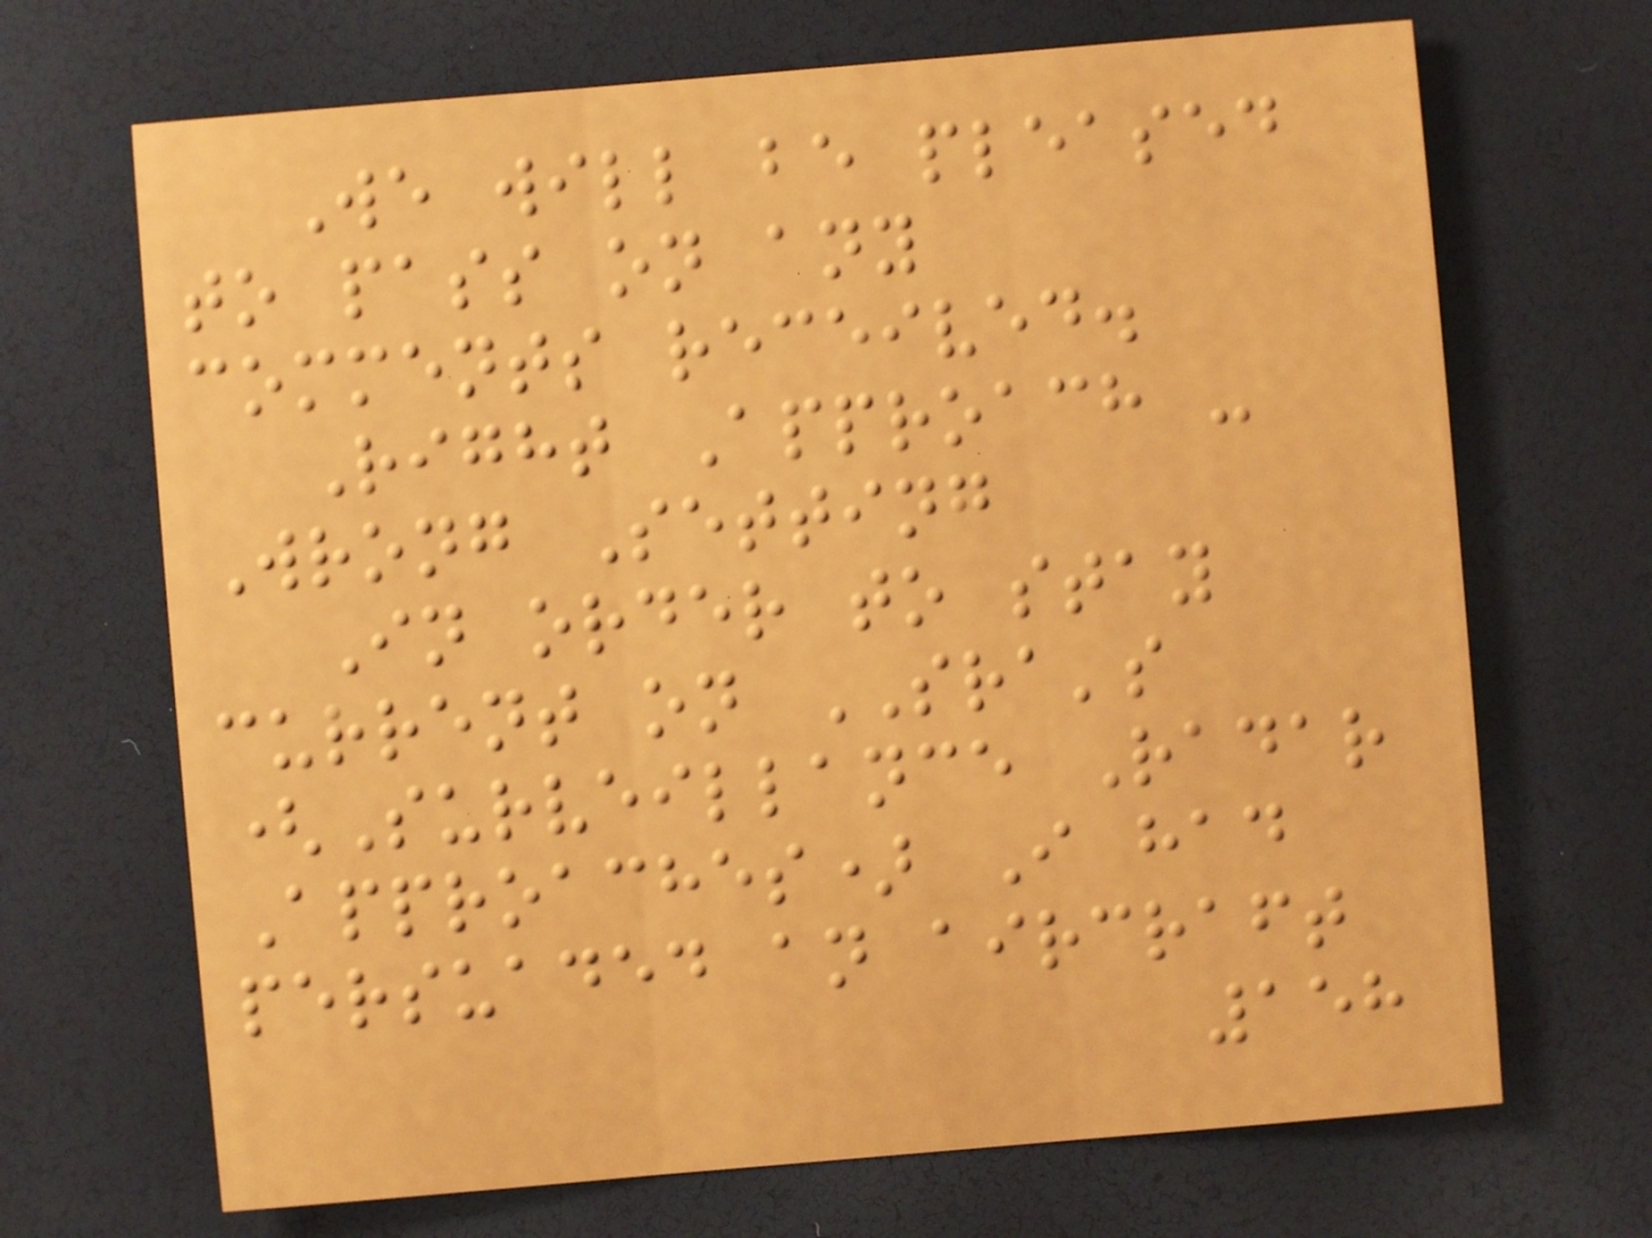We will be pleased
to pass on any
comments received.
Right Approach -
Wrong Setting
In order to stay
current on SRA's
(Surveillance Radar
Approaches) I had
persuaded an aircraft
158
